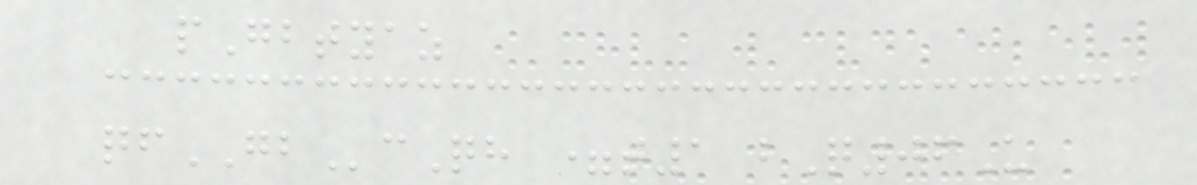pGbtyaz
qfGBcQh =t1 bQ06U
